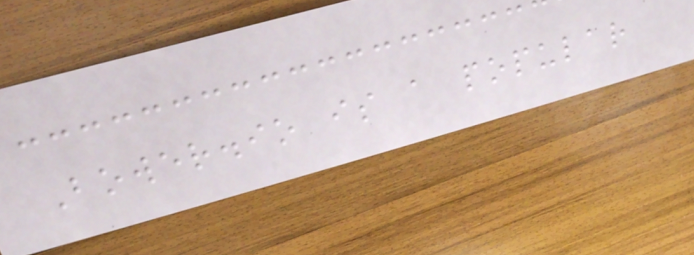Bower.io is a popular
